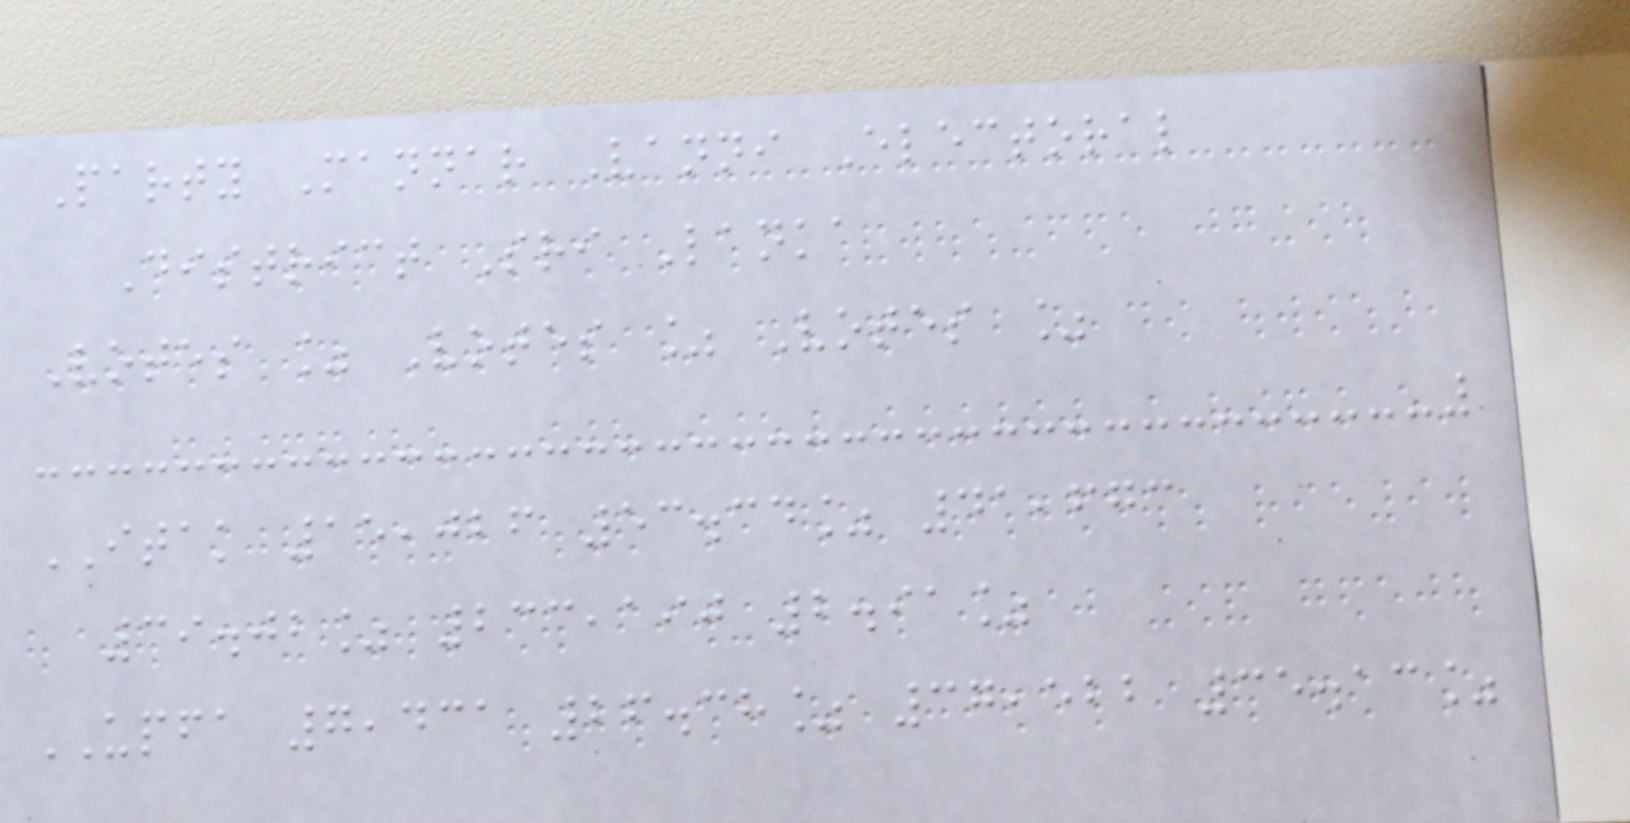Party Mannar Vanni Electoral
District Sri Lanka
Votes % Votes % Votes %
ITAK 15,026 53.34% 41,673
39.02% 233,190 2.91%
UPFA 7,431 26.38% 37,522 35.13%
